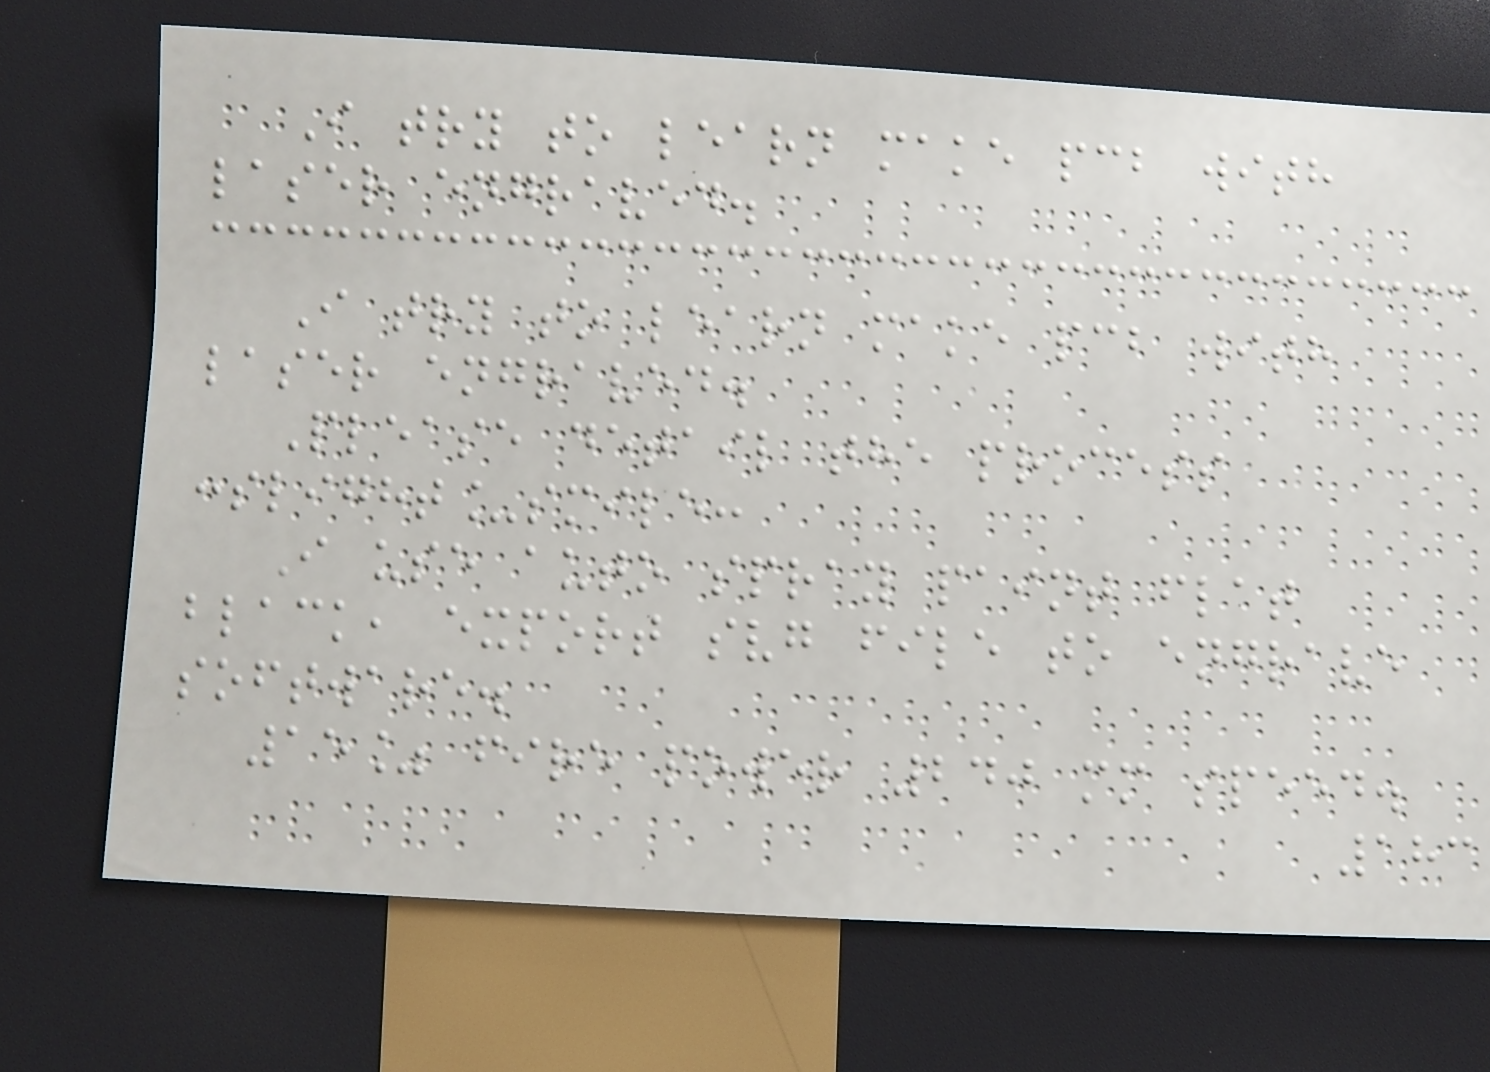I try to learn make pcb with
laser engraved.
I try to learn make pcb with
laser engraved.
Please detail the process
:slight_smile:
I use auto spray paint flat
black, export svg file to engrave
software.
15% fire power 240 mm speed.
183
